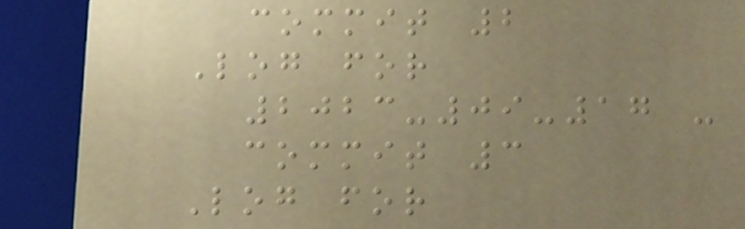commit 2
Log for
2023-09-17 -
commit 3
Log for
